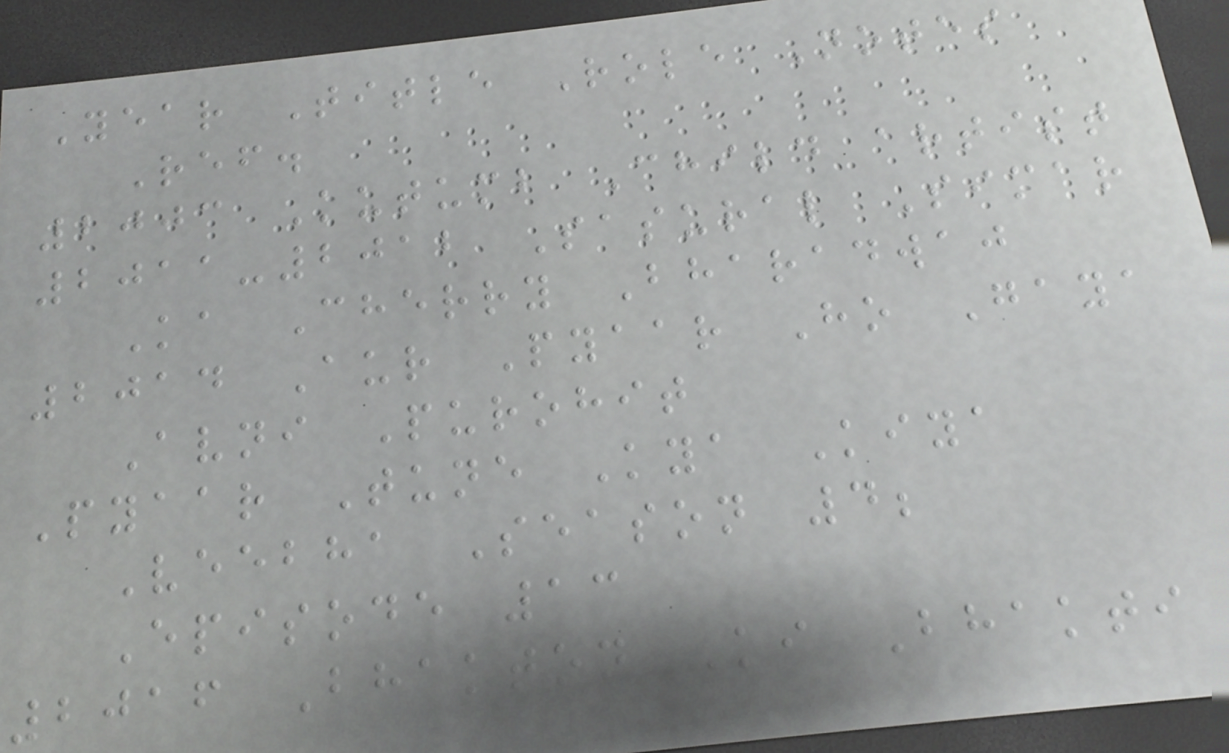Year Title Role Notes
Ref.
2003 Kutumb Child artist
2011-2012 Sasural Simar
Ka Cherry Bharadwaj
2014 Aur Pyaar Ho Gaya
Avni Purohit
Pyaar Tune Kya Kiya
Veebha Season 4;
Episode 13
2016 Bhakton Ki Bhakti
